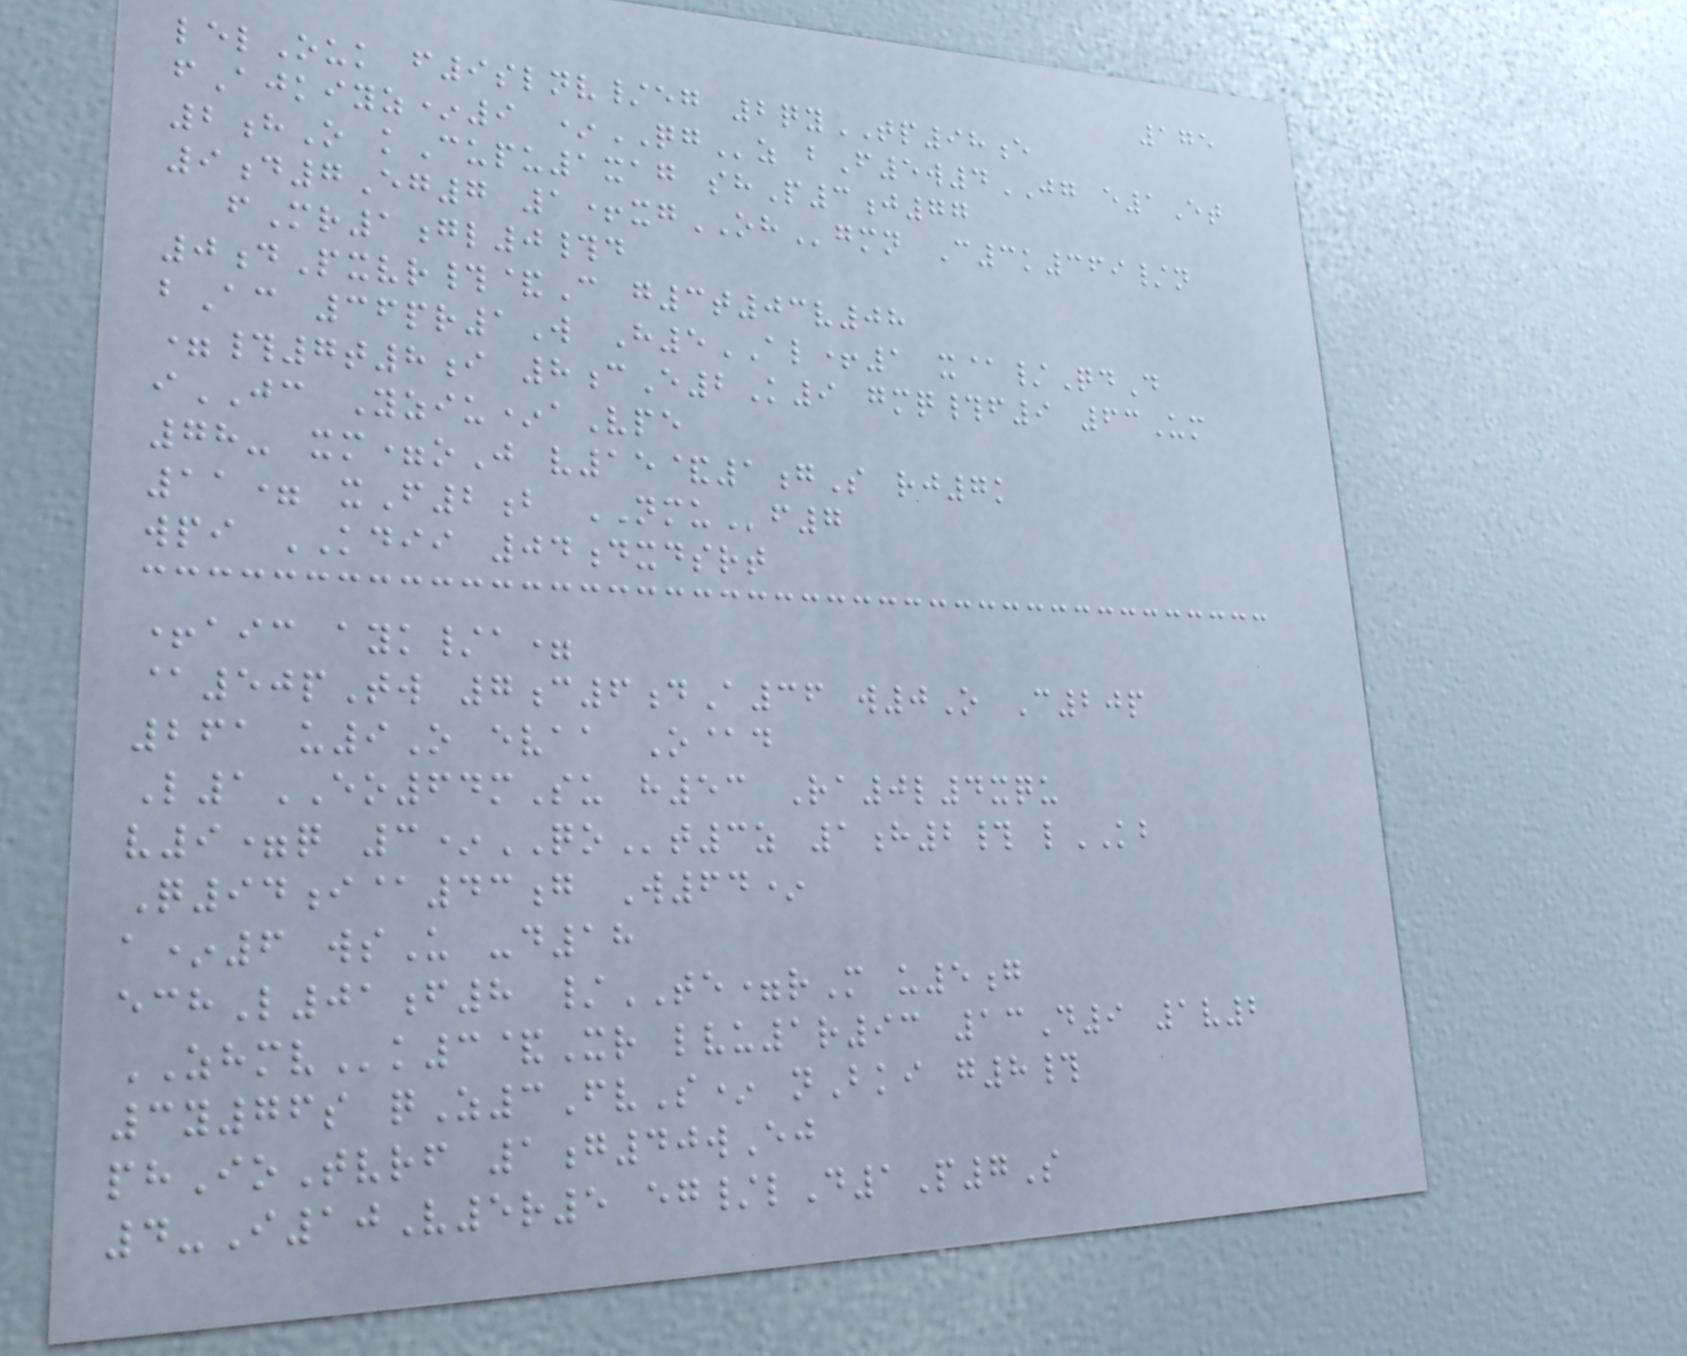175
lelOuk f9slnv/eg 2qyTP98e
fAjkiyz*9 *QGz bF5w4JG e1Et
2hO kCupu1xag shP3j77
9d7Eg7 1+xgOHgmn C3k369/n
fMr1gl0#d
0dPxvr#&C g3t03v08
bAc 36pr1W H5AL+1 x@/QdD
=#7t8i 8cE2K9 gmq#f9 63Um
iJC Yziu*aVpe
78- xm=oJ v15&1gS rj7k
11= xF2b NMUf7
wpi KDII 04dxdsrt
+aic ayk/a=
@50pTw 7c6dA36 w0O C20p
261 u9O evaa O@d
L1EO64mSu h53 Ra0l4xqu
v9=q 3*QOt3z 1h2# lKB
Q94i@43g W64*
a*6 wsU -d18
echL01f8 /TE=rM u5g
ZHMVk3&Xr lvu1r93 13D9 1v2
3y76s qZ3FvS* nBki g8#
phIoTvrf 1g40wEj
4-I10V5r5 eg/lD1P7S
